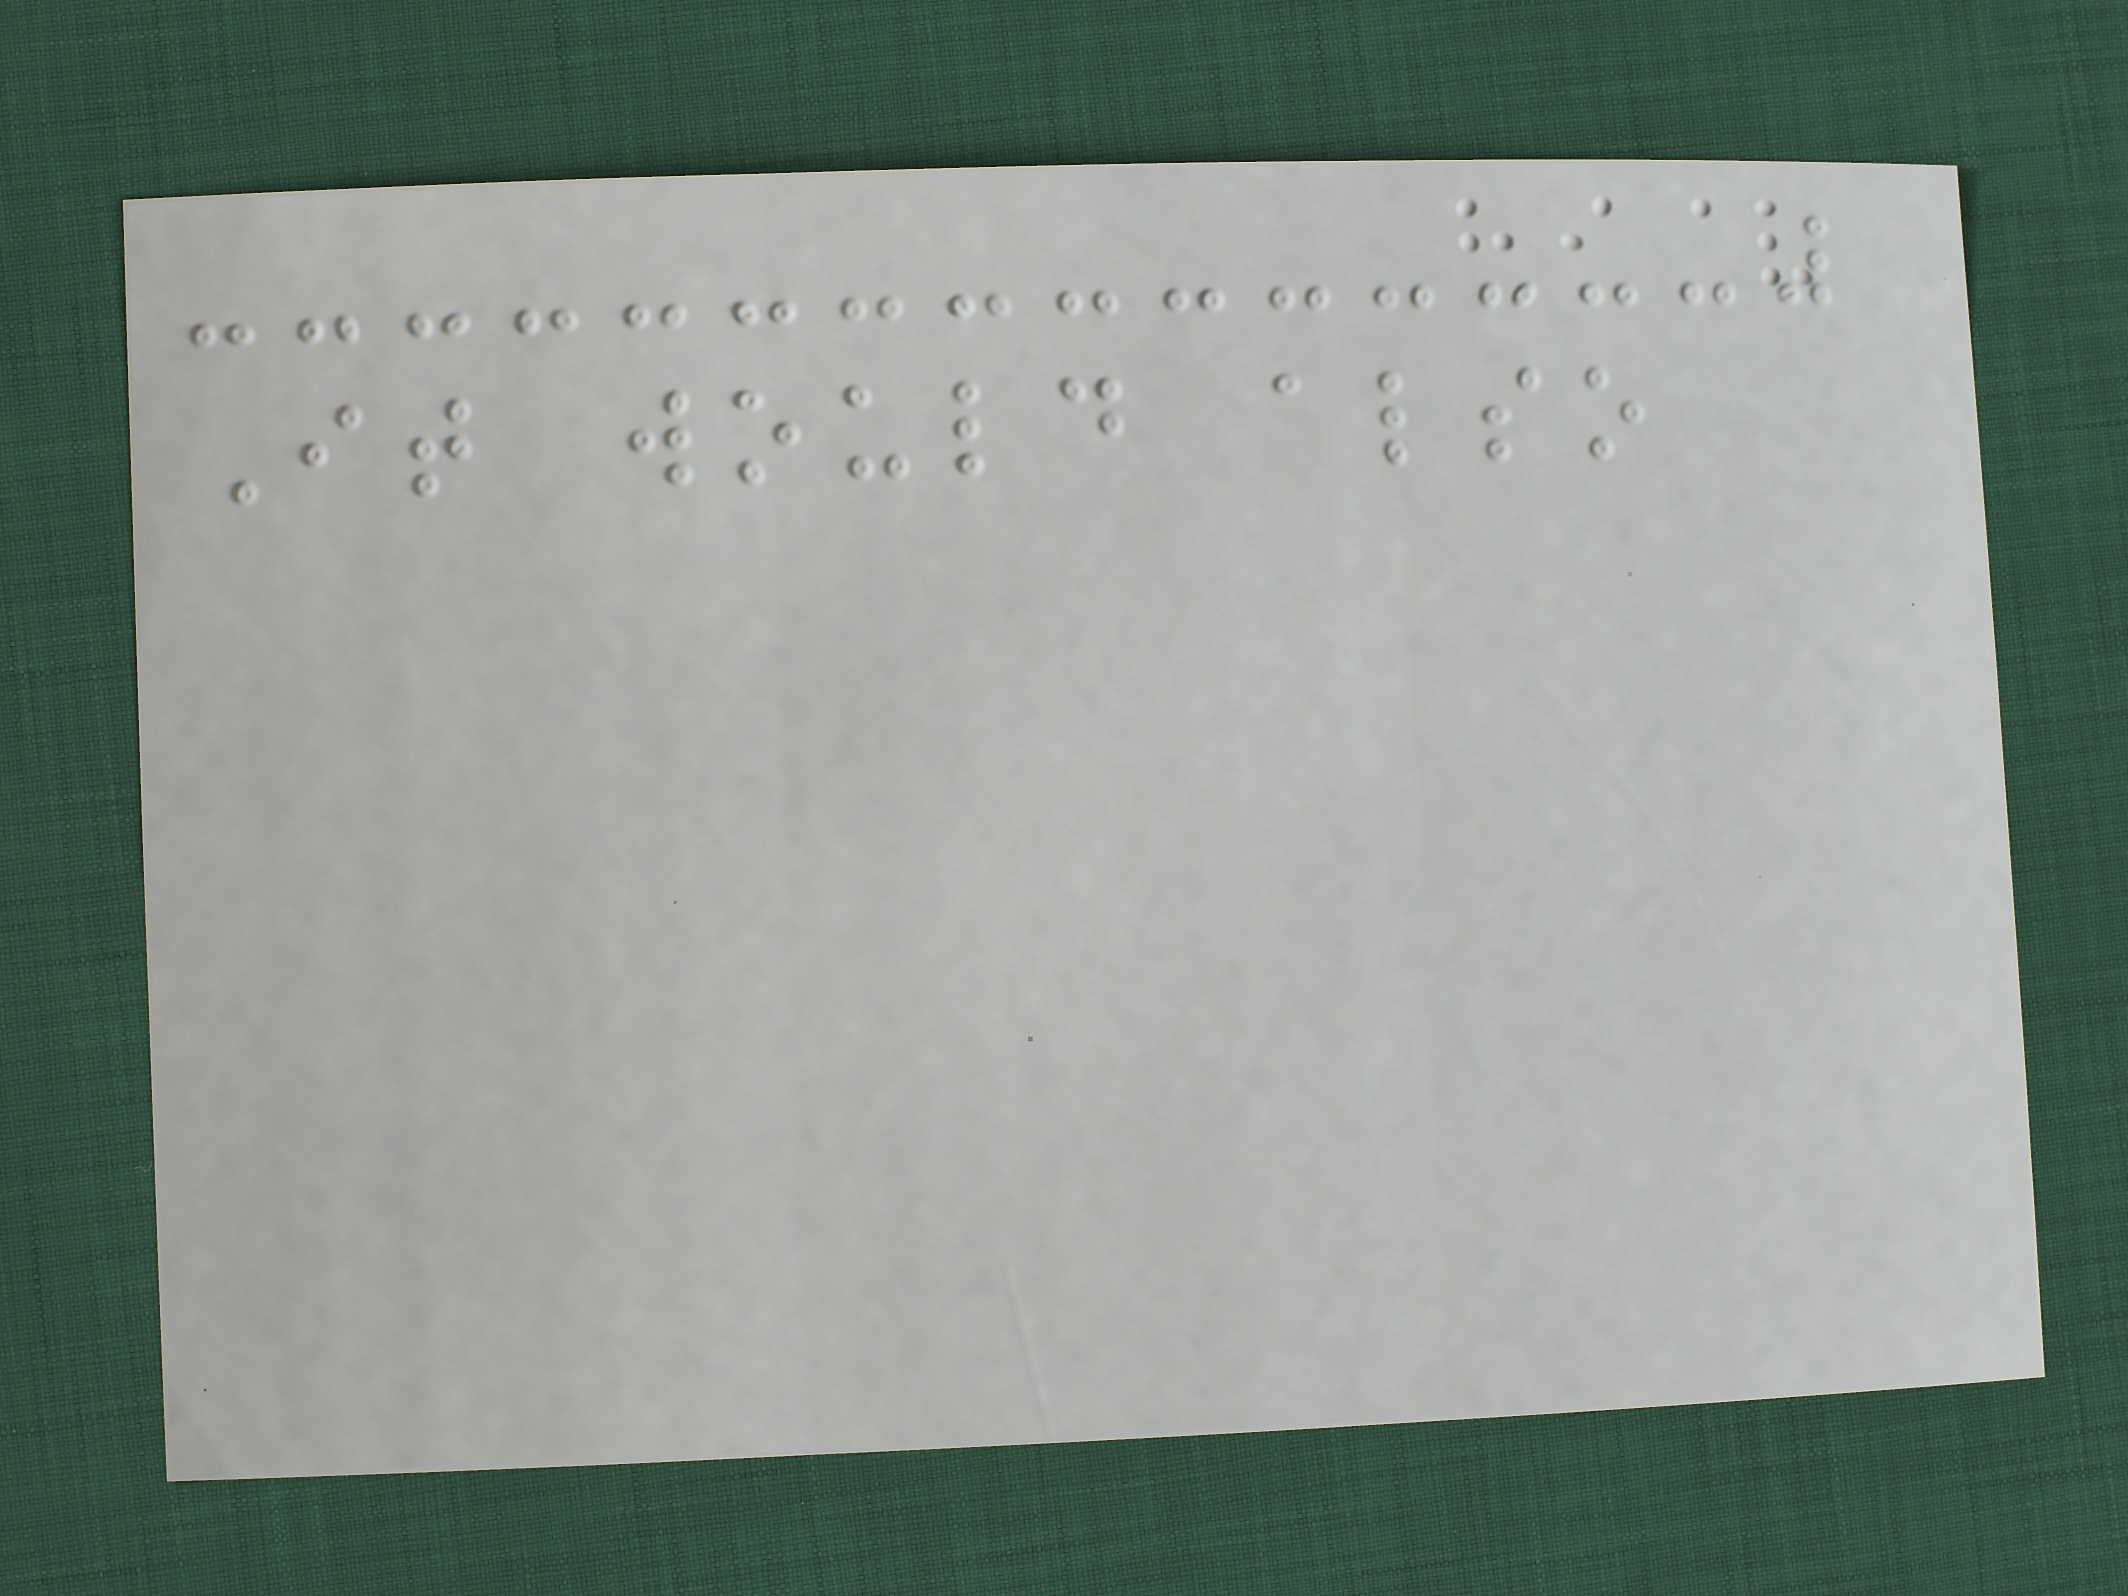It would also
